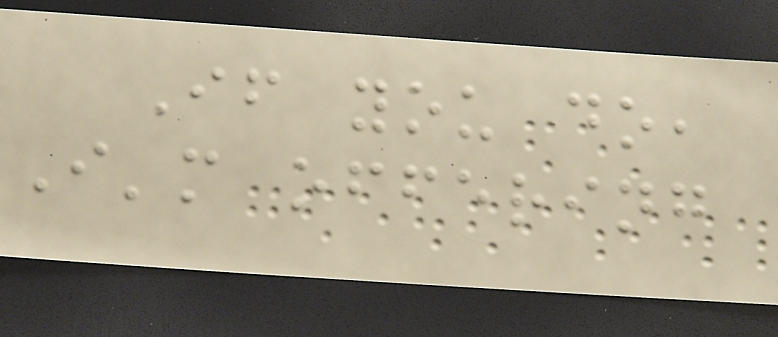If you do,
I'm offering
